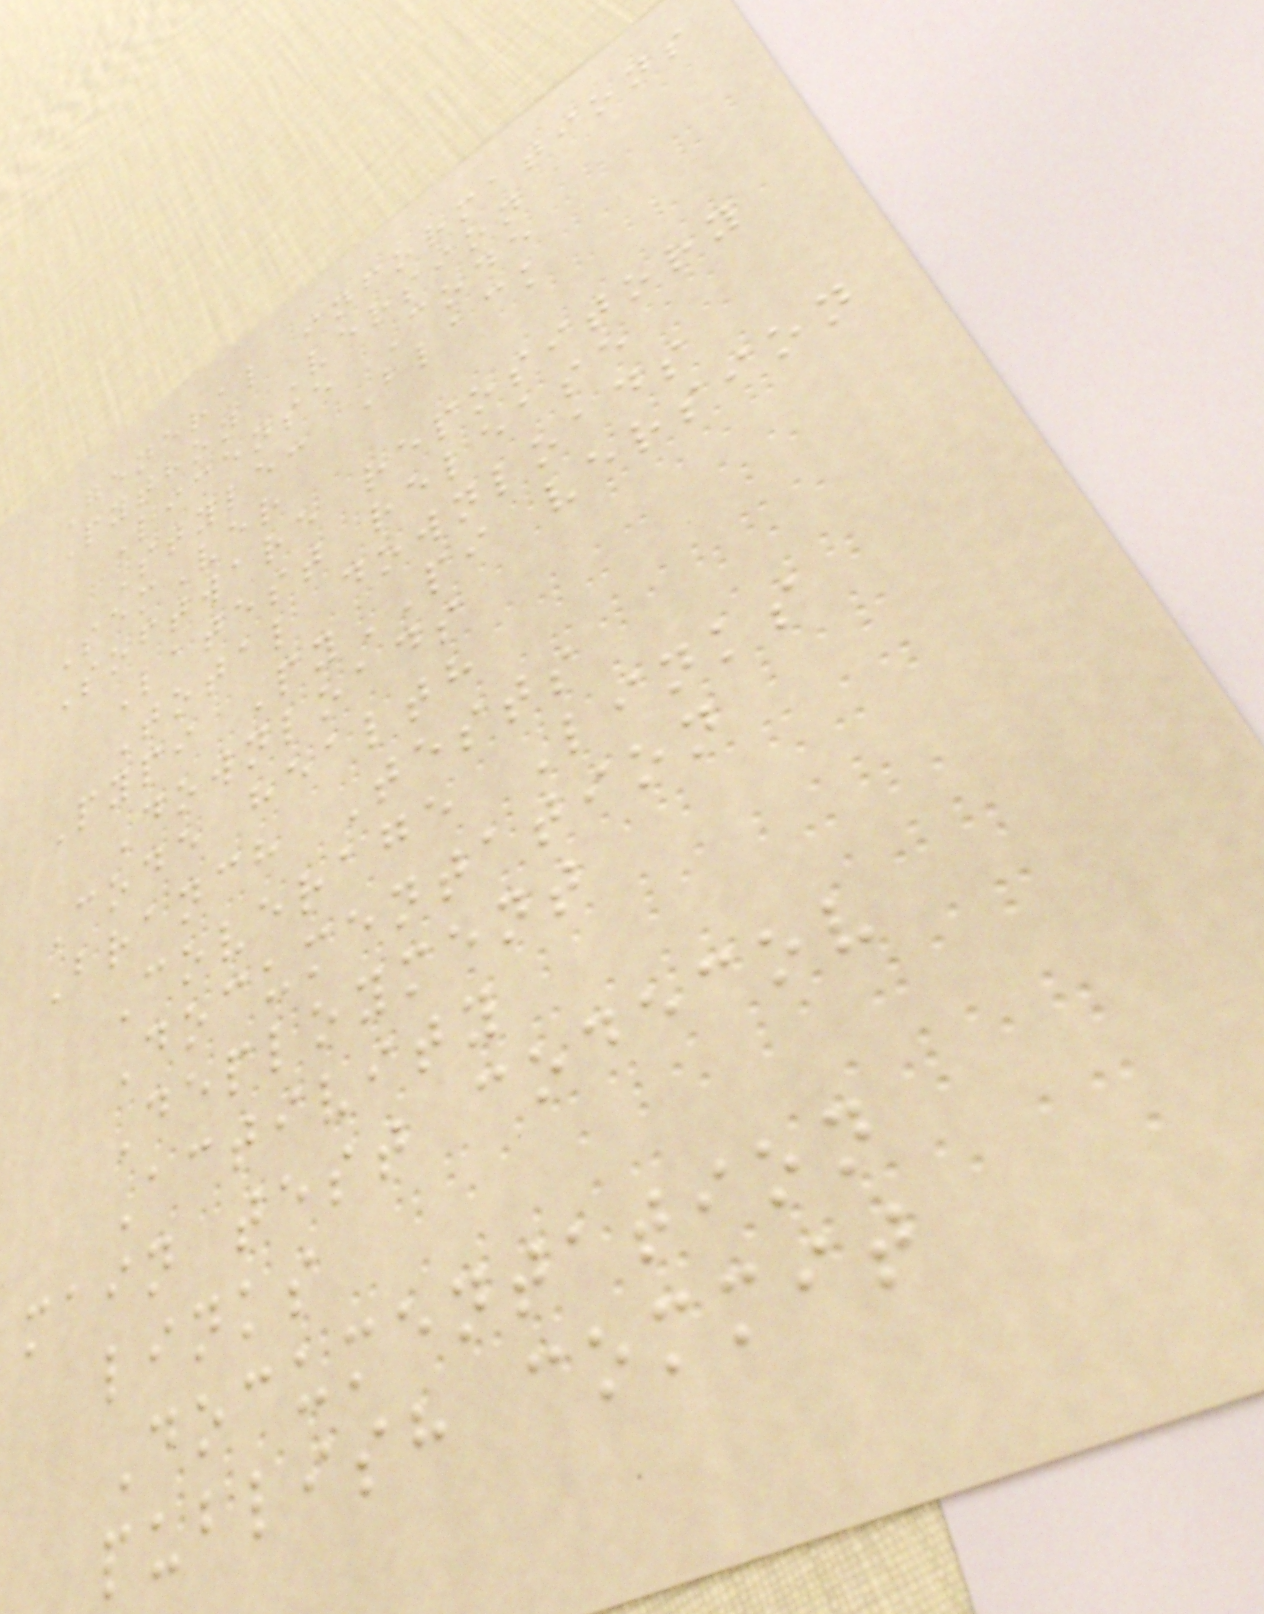General informations
Python Version
License Code
Style: Black
SemVer
Software repository
Latest release
Total downloads
Pypi PyPI version
Downloads
Code health
Branch Tests
Coverage Links
Documentation
Deployment
Activity
main test codecov
links
Documentation
publish commit
